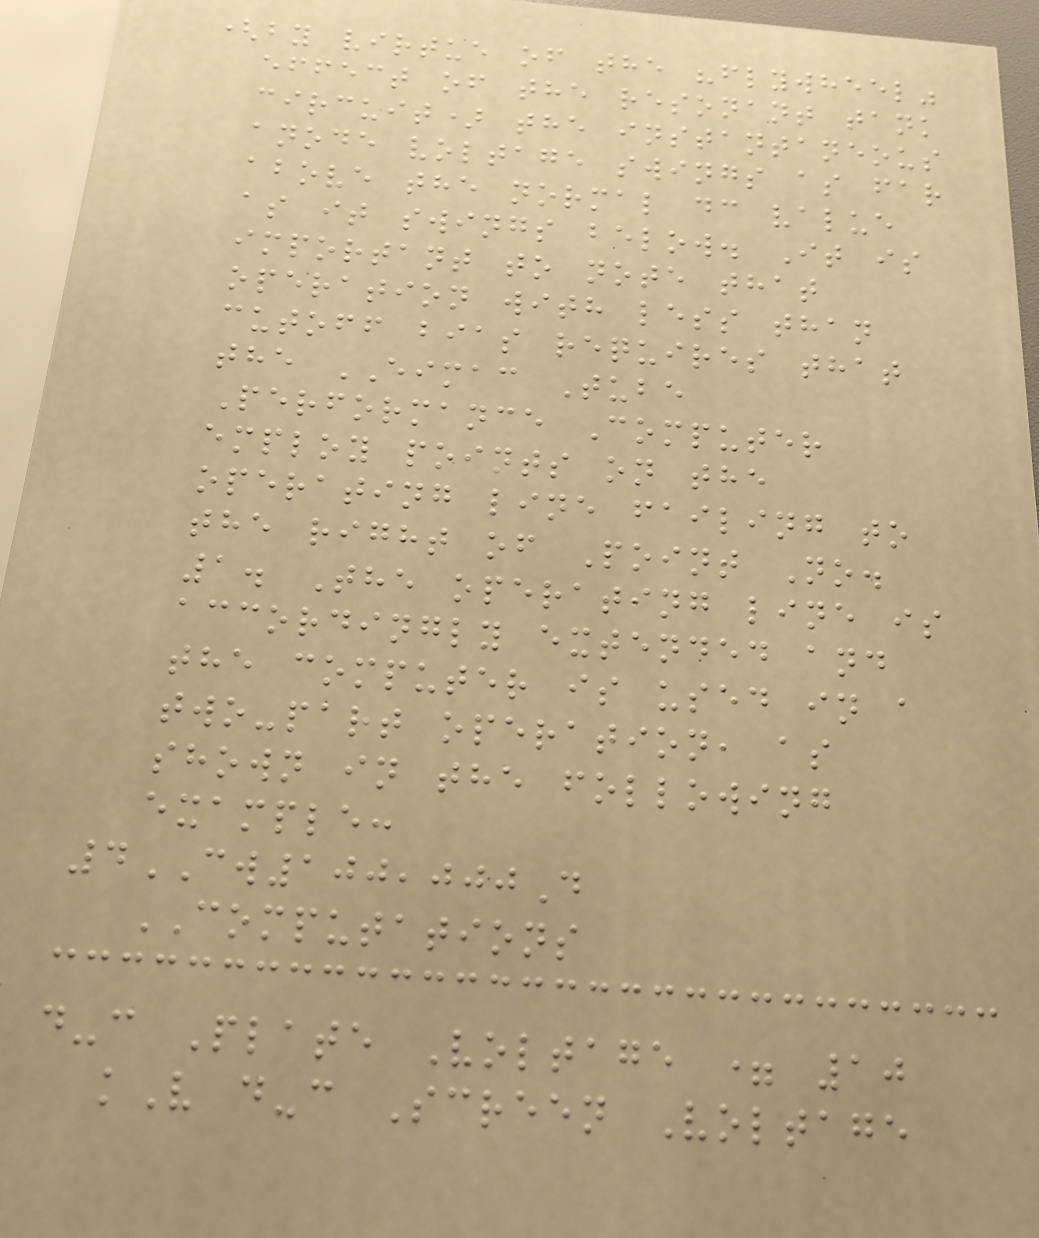(by virtue of the "flywheel"
effect of the resonant tank
circuit) the instantaneous
anode voltage swings as far
above the normal dc value
as it swings below. It is
important to note that
operation with less than
cutoff bias requires that
the EIMAC Tube
Performance Computer
employ points on the
operating line failing to
the right of Point No.
1. The operating line is
accordingly extended and
the computer is used in a
two-part operation, as
shown in the following
example:
4CW100,000D
COMPUTATIONS
d-c Plate Voltage = 10
kV d-c Screen Voltage
